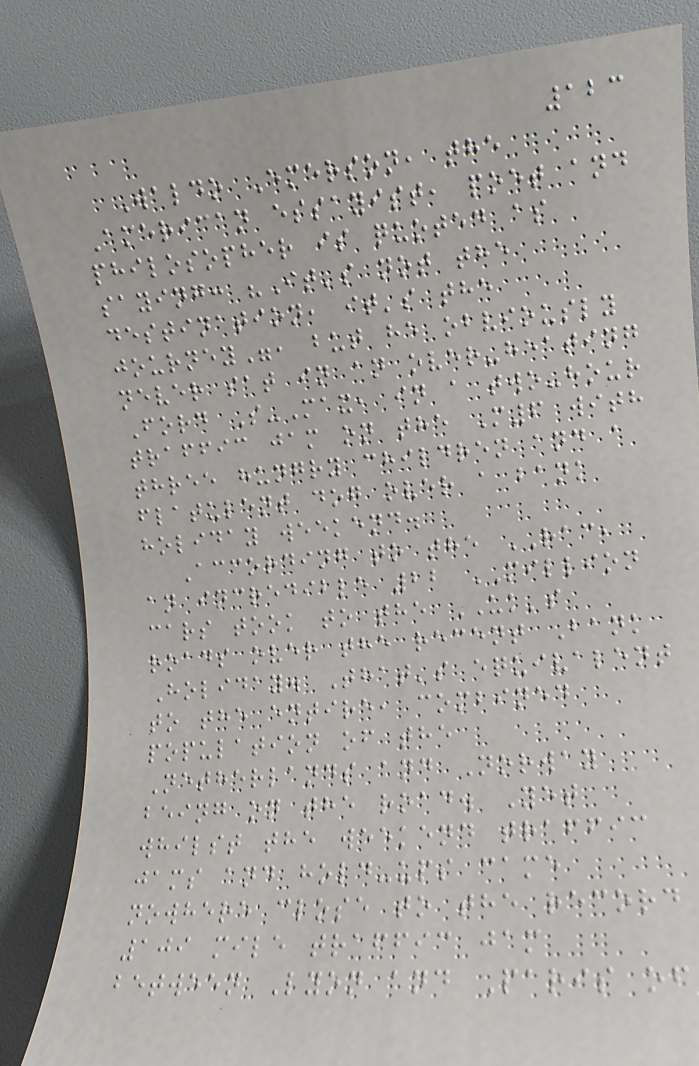123
Waldo Emerson, the
American essayist, poet and
philosopher is quoted as
saying: "It's not the
destination, it's the
journey", but he obviously
never sat in an over-heating
Ford S-Max, in a two-hour
traffic jam on the M6 with
three hungry children and a
flatulent dog over a bank
holiday weekend.
According to the RAC,
an incredible 22 MILLION
cars took to the UK's
roads over the recent Bank
Holiday. That's equivalent
to the entire, combined
population of the
Netherlands and Norway
being on the road. Yet
whilst the weekend traffic
jams and hold-ups came
nowhere close to the record
109 mile traffic jam
between Lyon and Paris of
